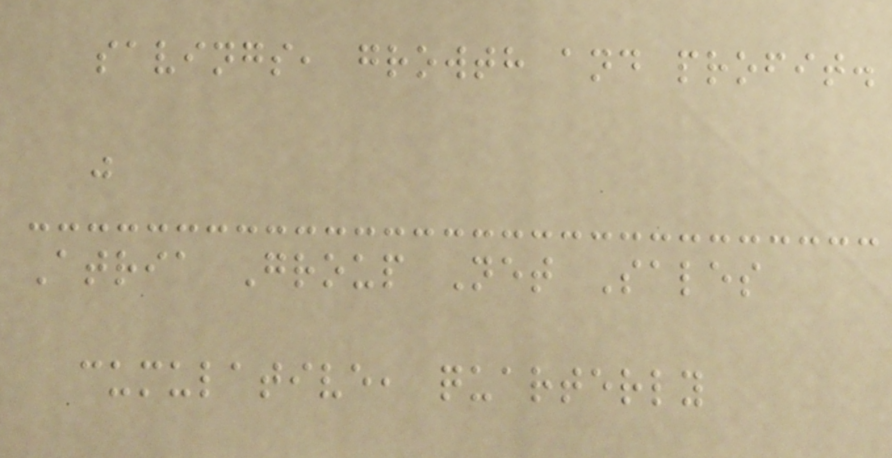savings, growth and profit.
"
Atria Group Net Sales
cumulative, quarterly
